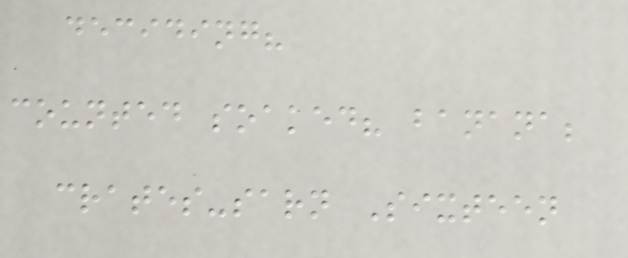deciding?
counted soaked? banana;
crates-sarn Sixteen
